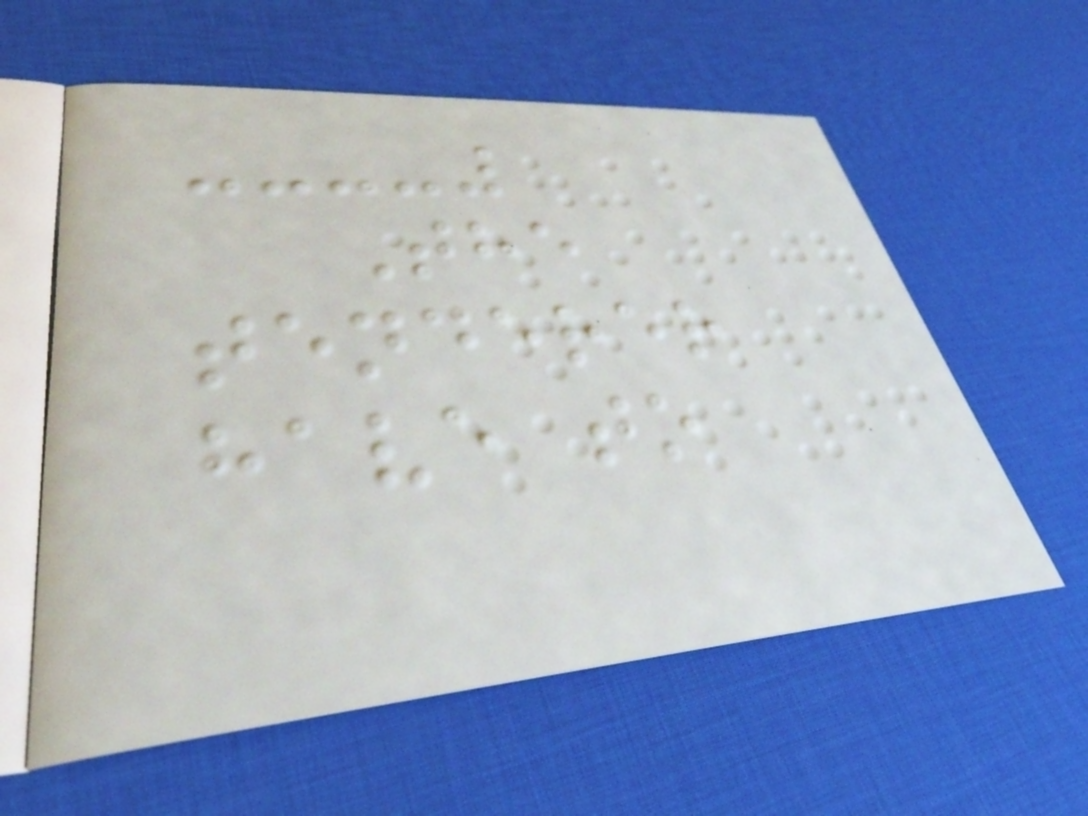The
tenderer
have to
